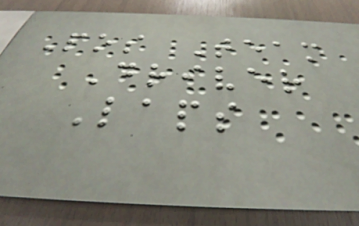Pos Team
Driver
Laps
